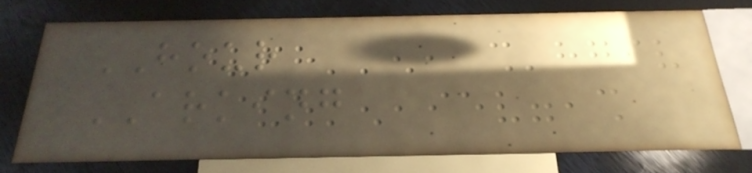HOUR
ARKING
